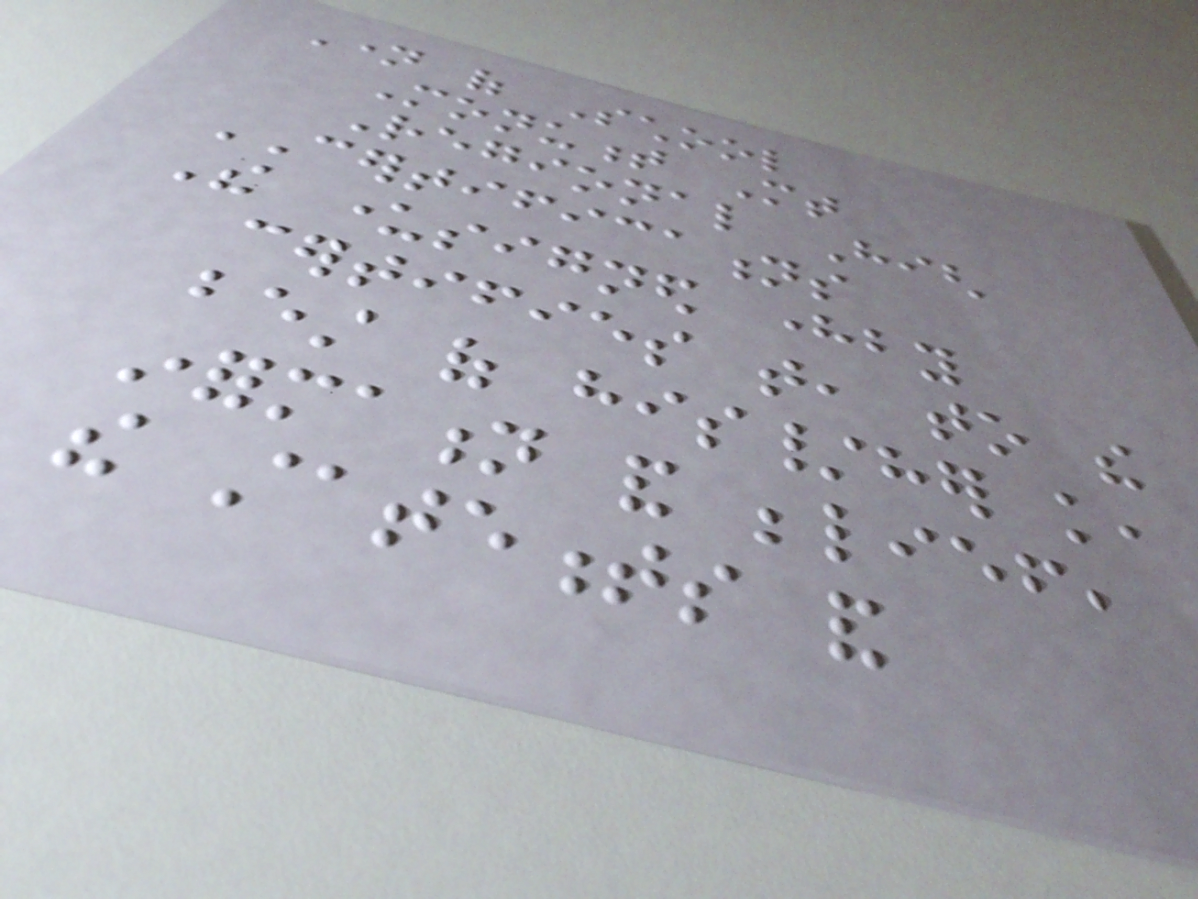Name of School
Monument Mt
Regional High
CERTIFICATIONS
The undersigned hereby
certifies that, to the
best of his/her knowledge,
information and belief,
the statements and
